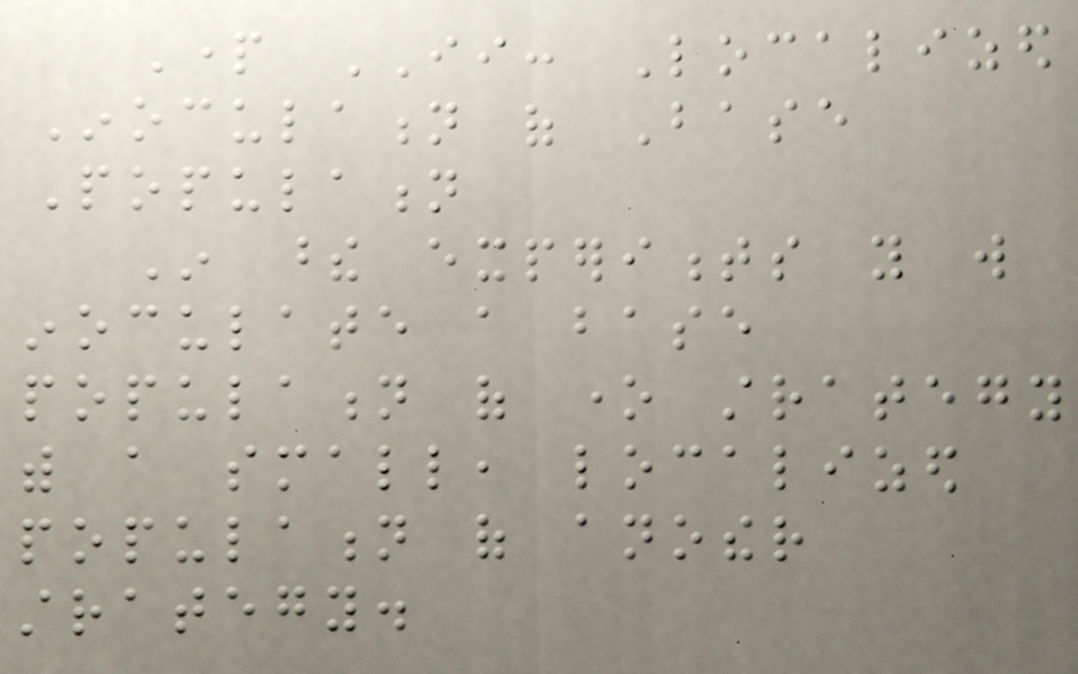Part II: Localized
Inoculation of Base
Population
In these experiments you will
inoculate a base
population of one strategy
with a small, localized
population of another
strategy.
